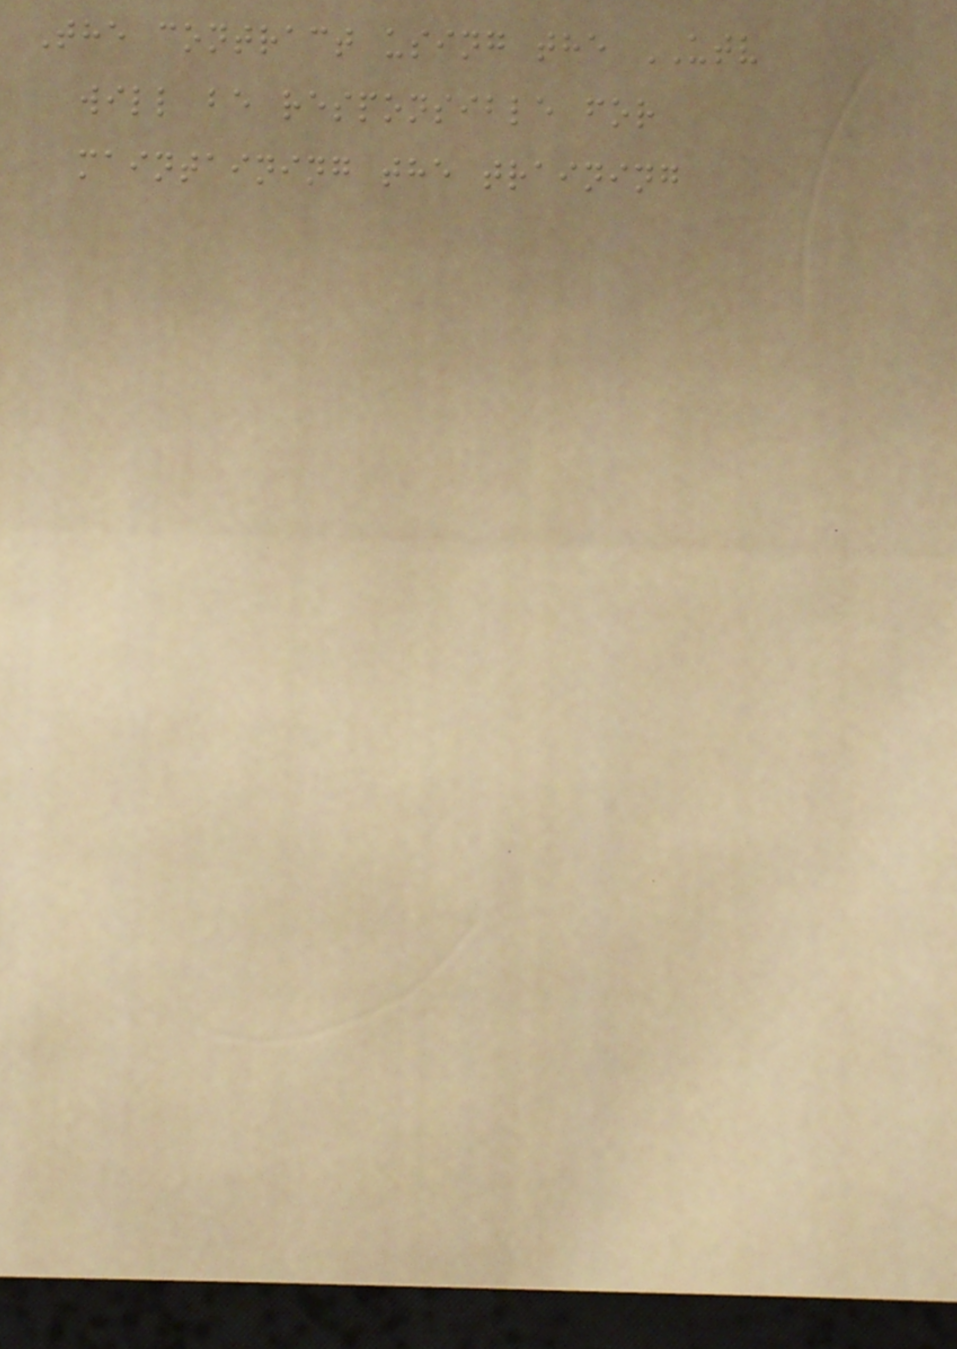The contract using the UTV
will be responsible for
maintaining the training
